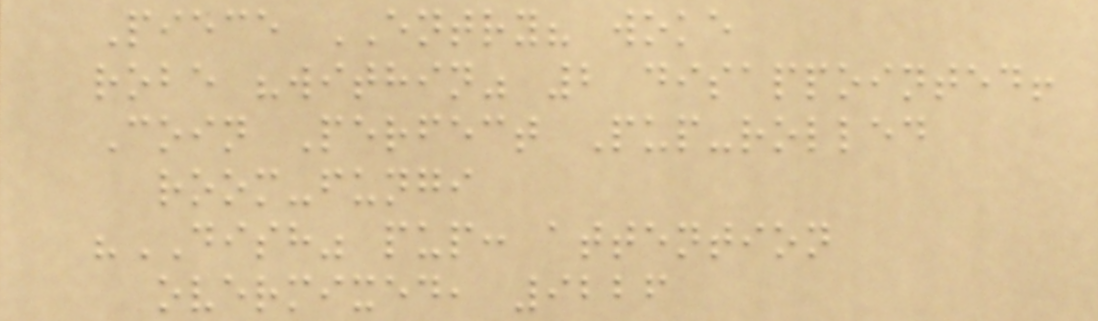Piece ENTRY? woke
robe "within" 2 disappointed!
Coin Perfect Pup-rolled
room-fungi
"DISH" pup: attention
overmixed, 9226
